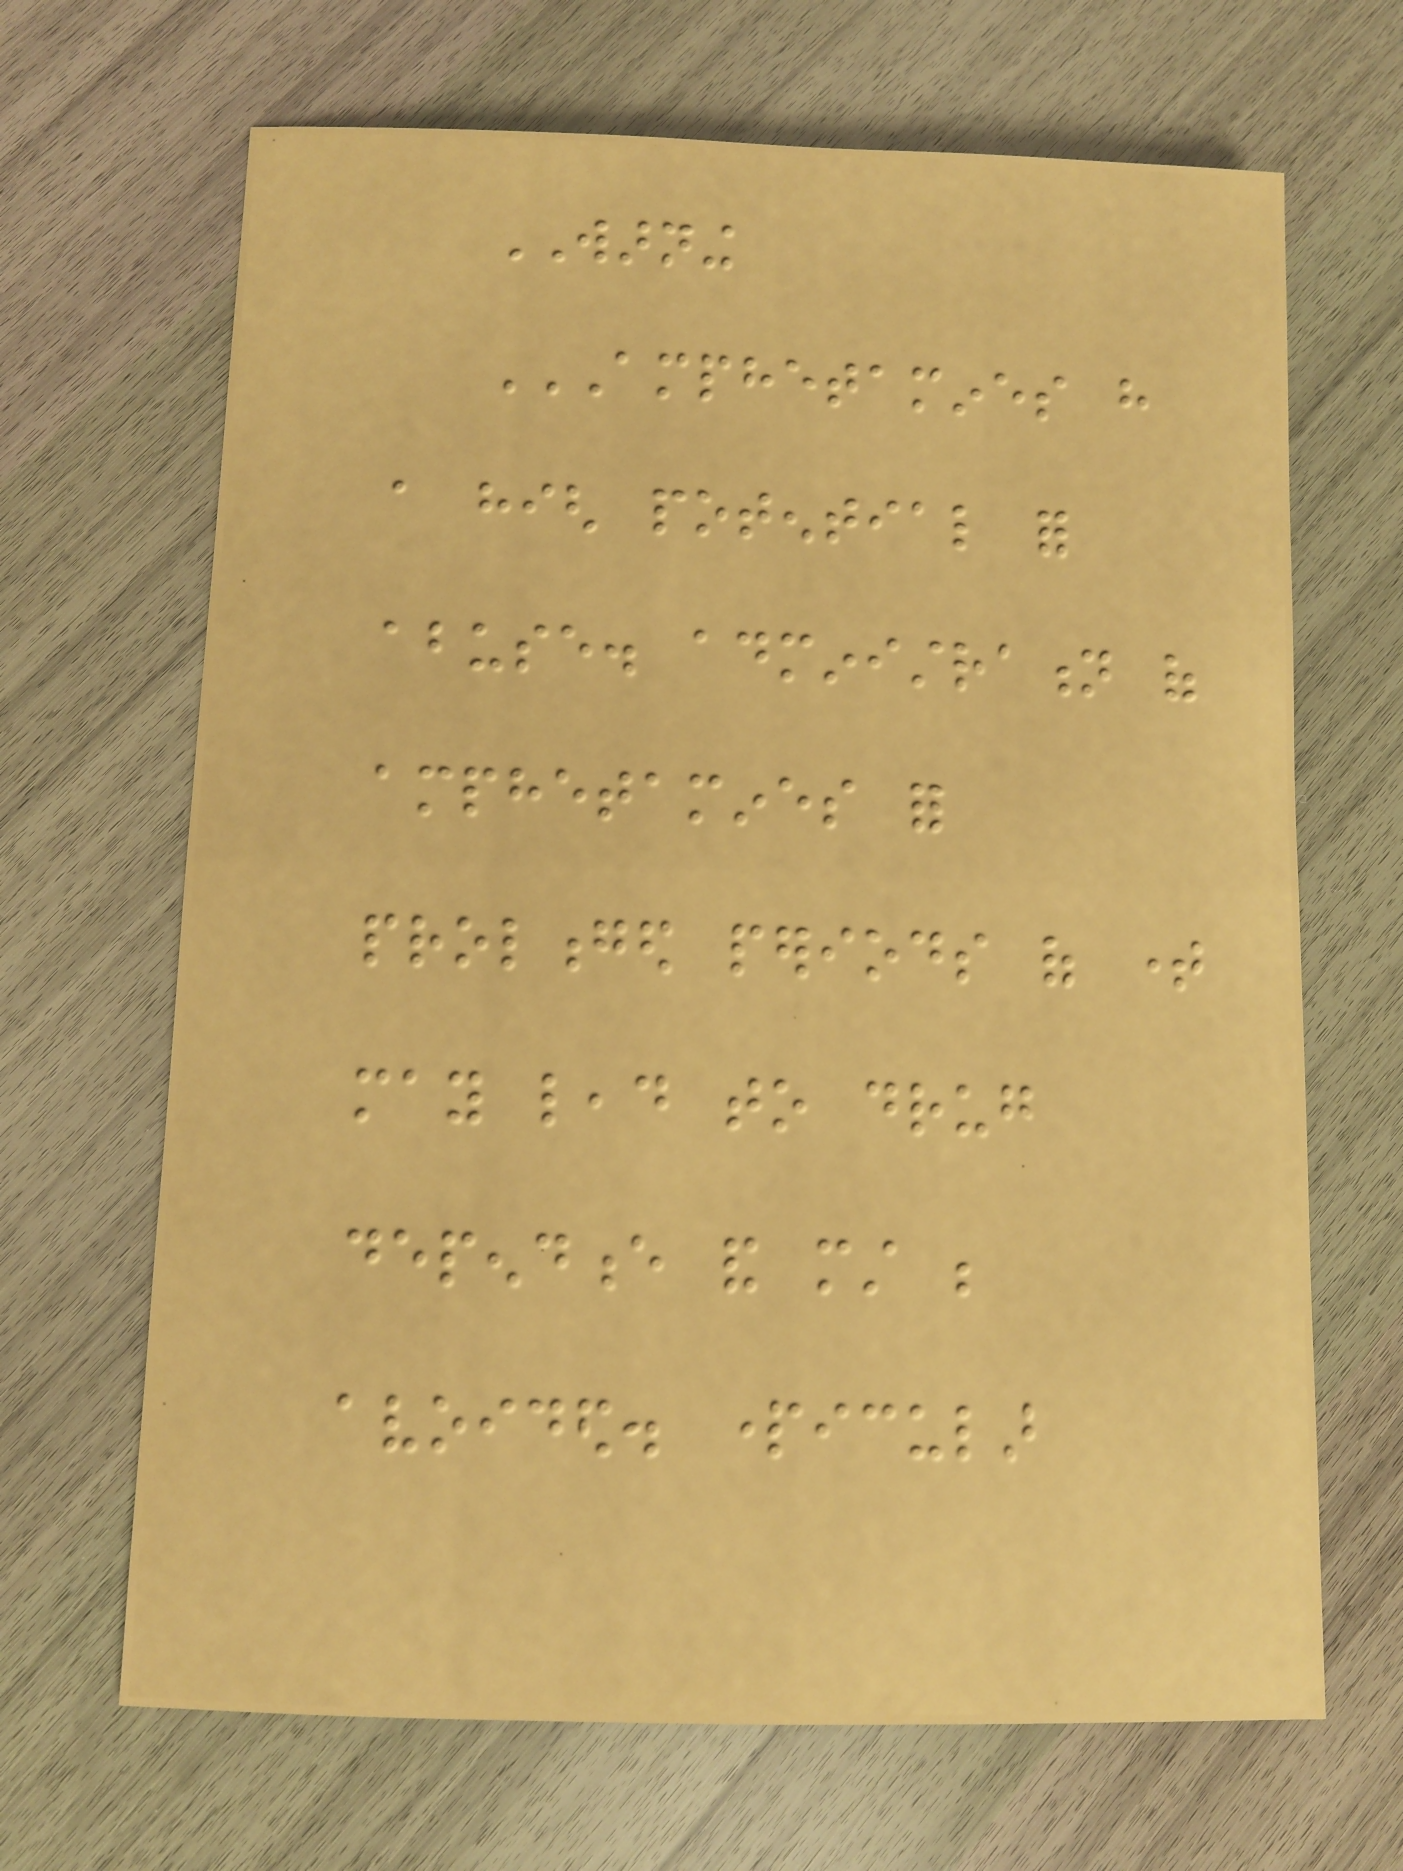WARNING
AMPHETAMINES HAVE
A HIGH POTENTIAL FOR
ABUSE. ADMINISTRATION OF
AMPHETAMINES FOR
PROLONGED PERIODS OF TIME
MAY LEAD TO DRUG
DEPENDENCE AND MUST BE
AVOIDED. PARTICULAR
